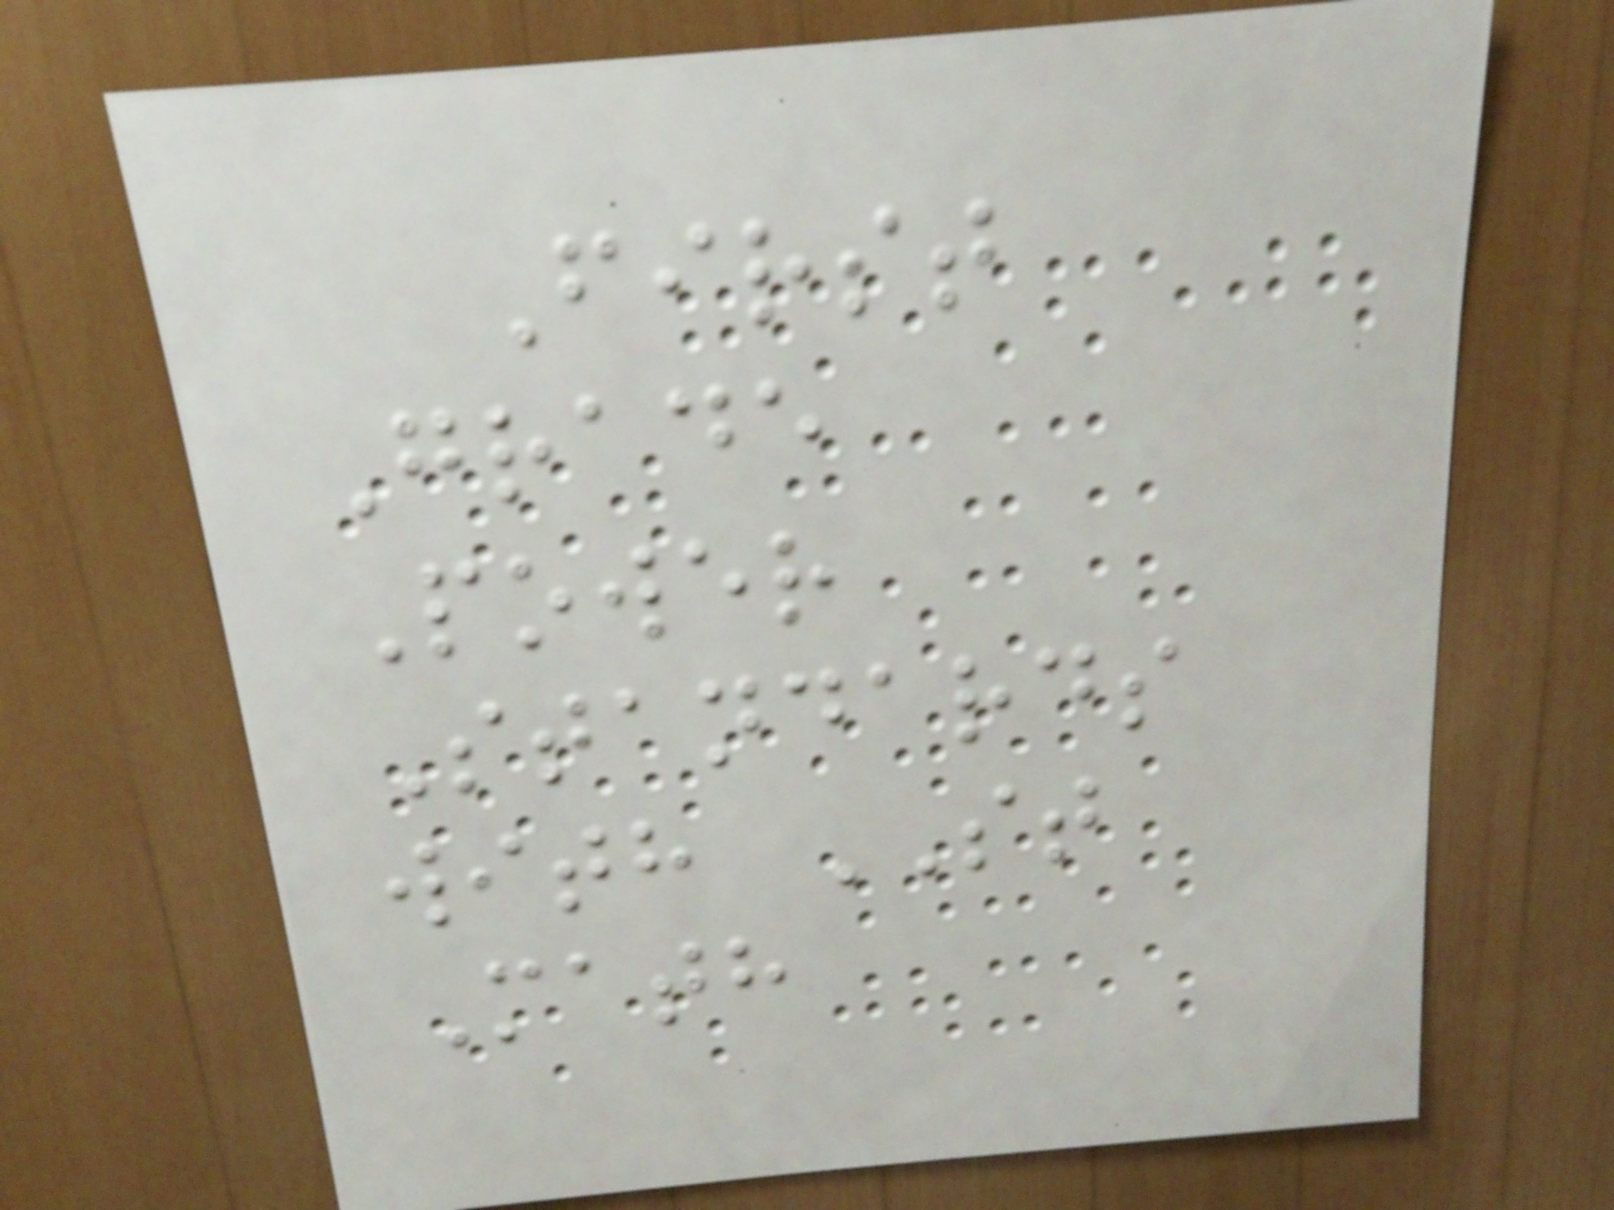First
Grade
Power
Standards
with ST
Math
